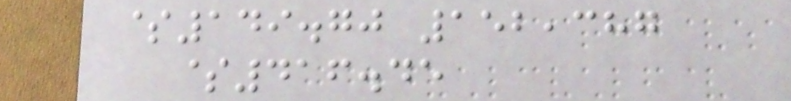$149.70 152,387
$416.45
